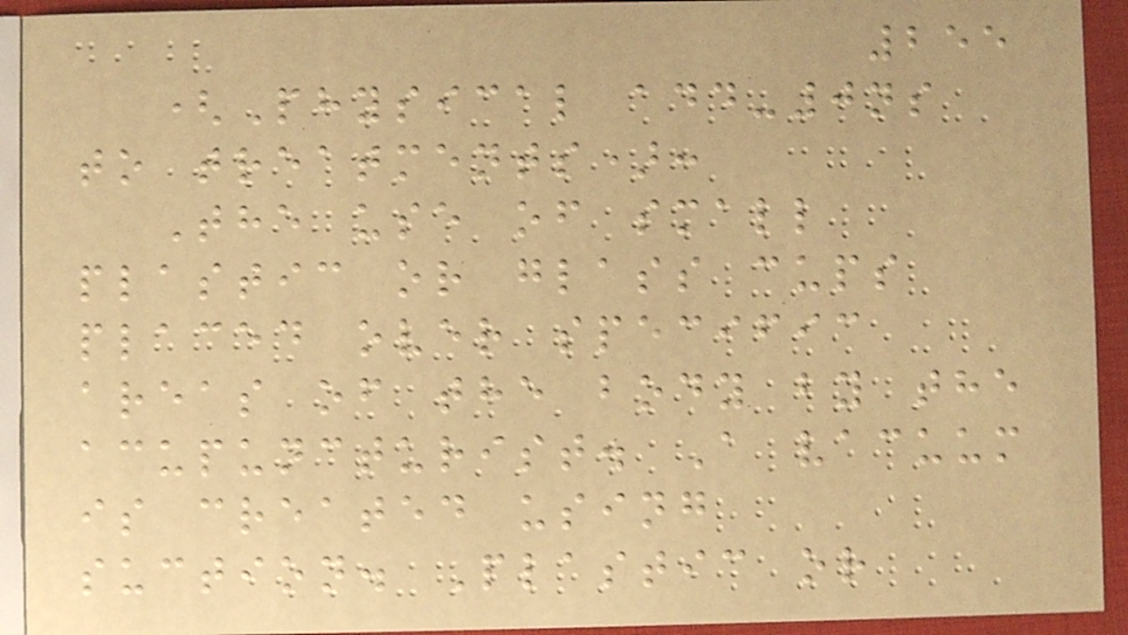255
(Physical add-0ns
to treatments):
The use of small
plastic or glass cups
placed over specific
areas of the body by the
acupuncturist. A vacuum
is created using
suction. Plastic or
